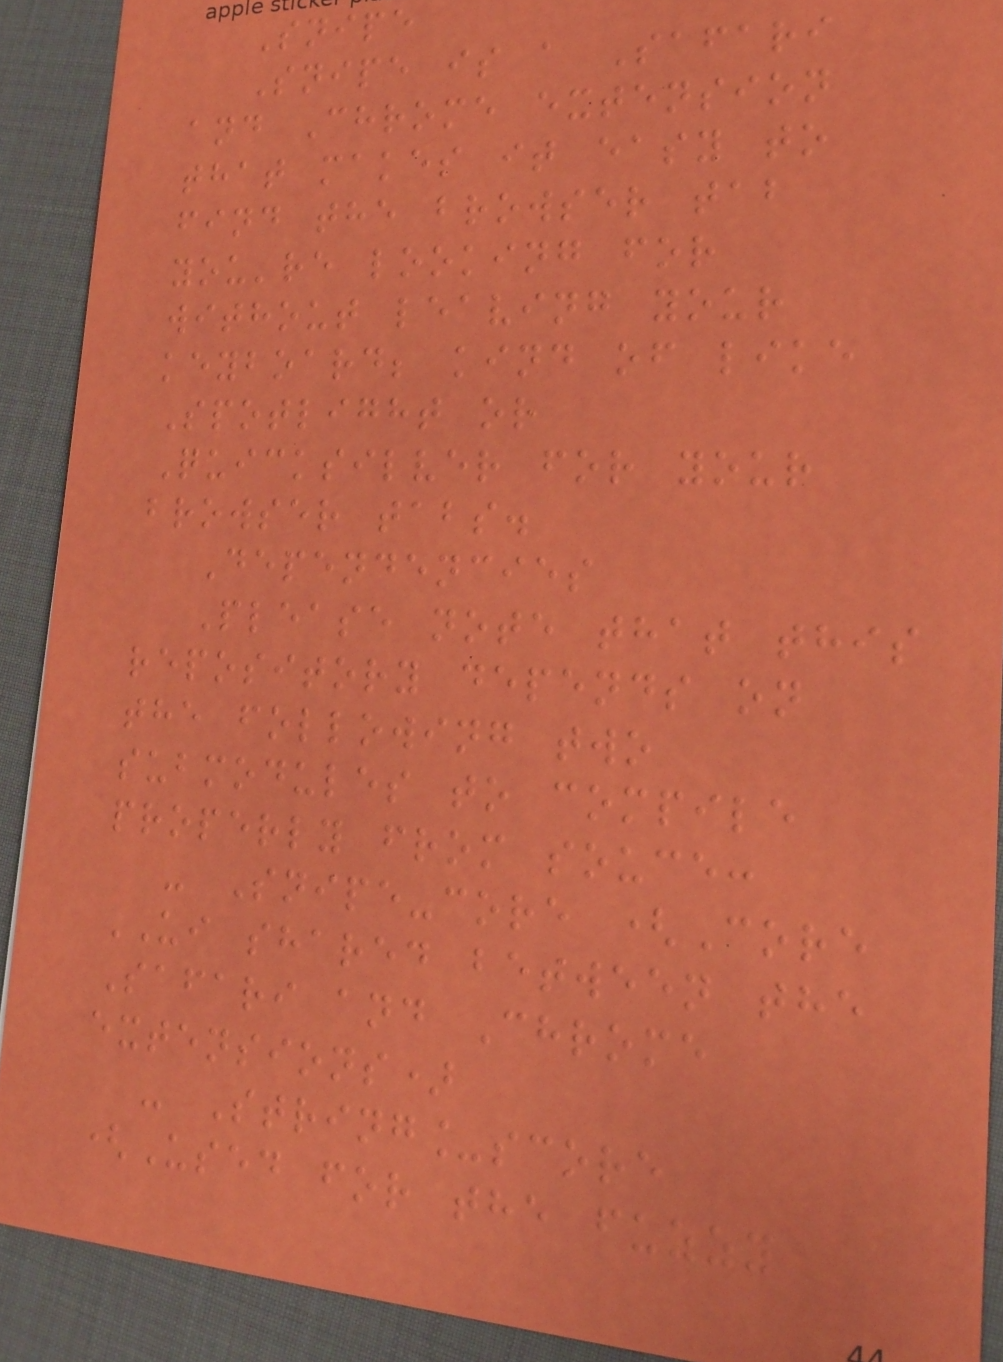Snipe
Snipe is a Safari
and Chrome extension
that makes it easy to
find the browser tab
you're looking for
without leaving your
keyboard; kind of like
Spotlight or
Quicksilver for your
browser tabs.
Dependencies
Please note that this
repository depends on
the following two
submodules to compile
properly from souce:
- Snipe-core (Core
UI shared between the
Safari and Chrome
extensions)
- String_score
(Used for the fuzzy
